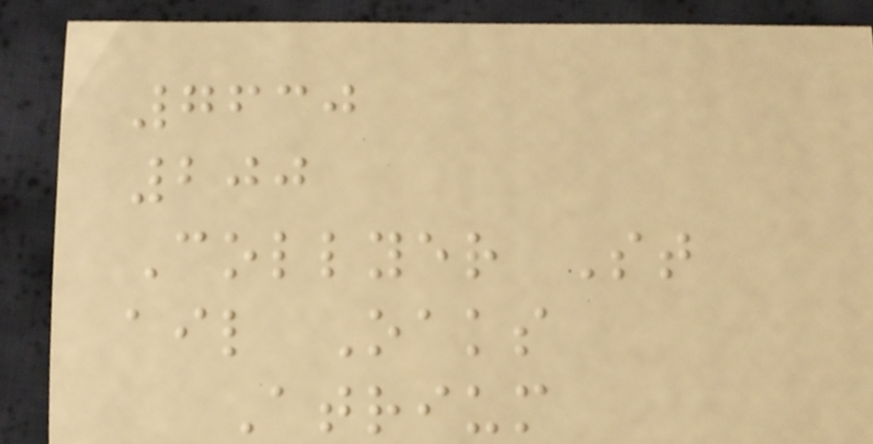7630
200
Collyer St
ail Oaks
Atrium
